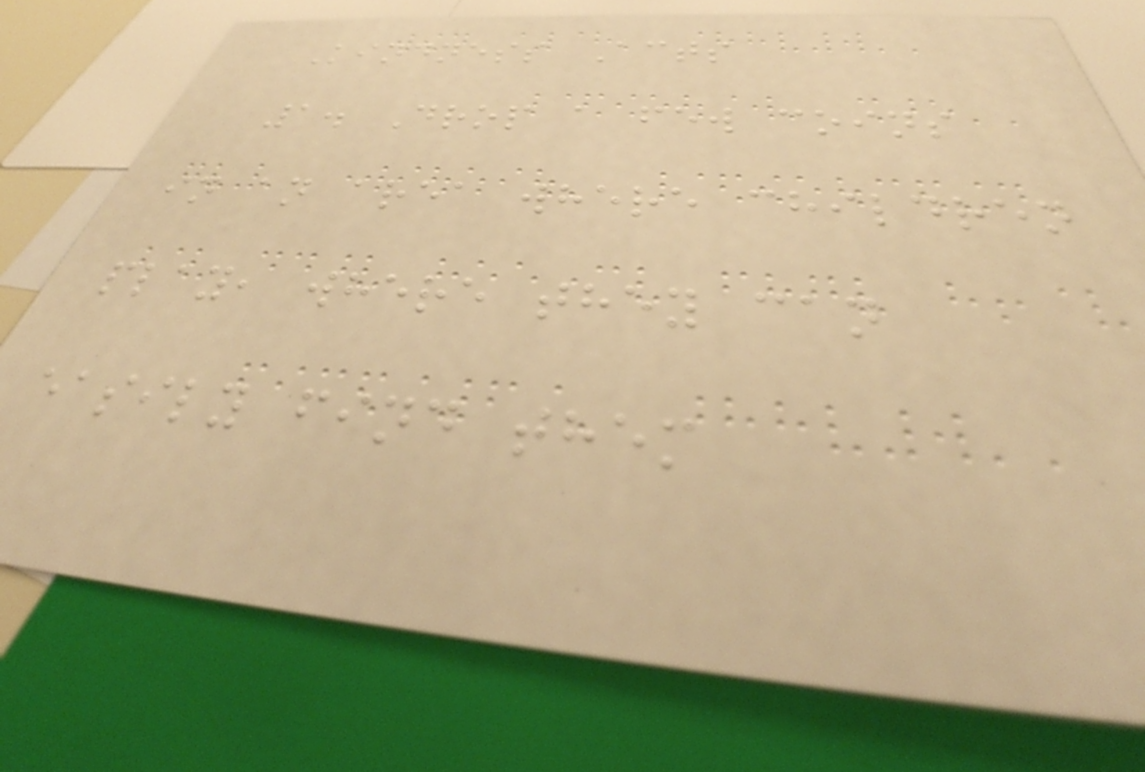Kindness Acts
1. Drop a few coins
in an area where children
play, where they can
easily find them
